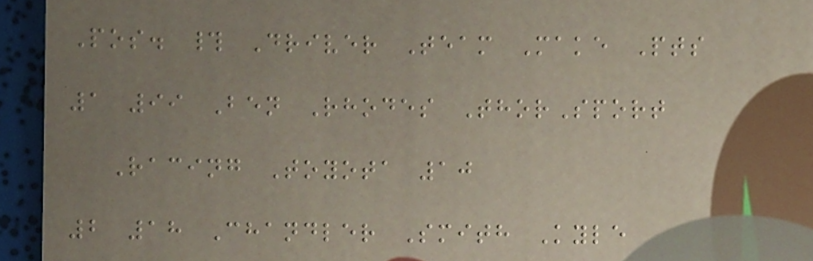Pos. # Driver Team Make Pts
1 99 Ben Rhodes ThorSport
Racing Toyota 10
2 18 Chandler Smith Kyle
